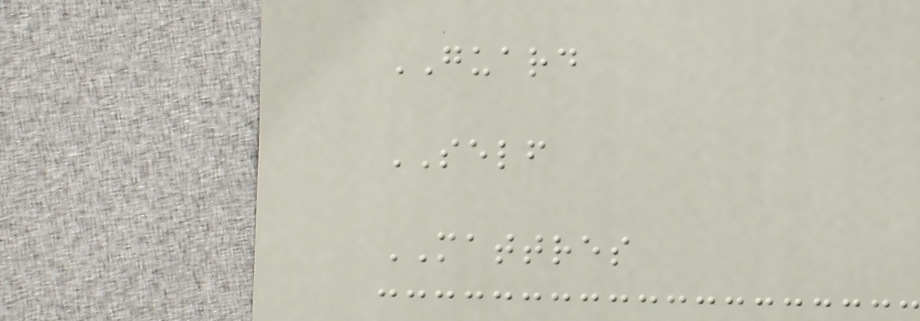GUARD
SELF
MATTRES
